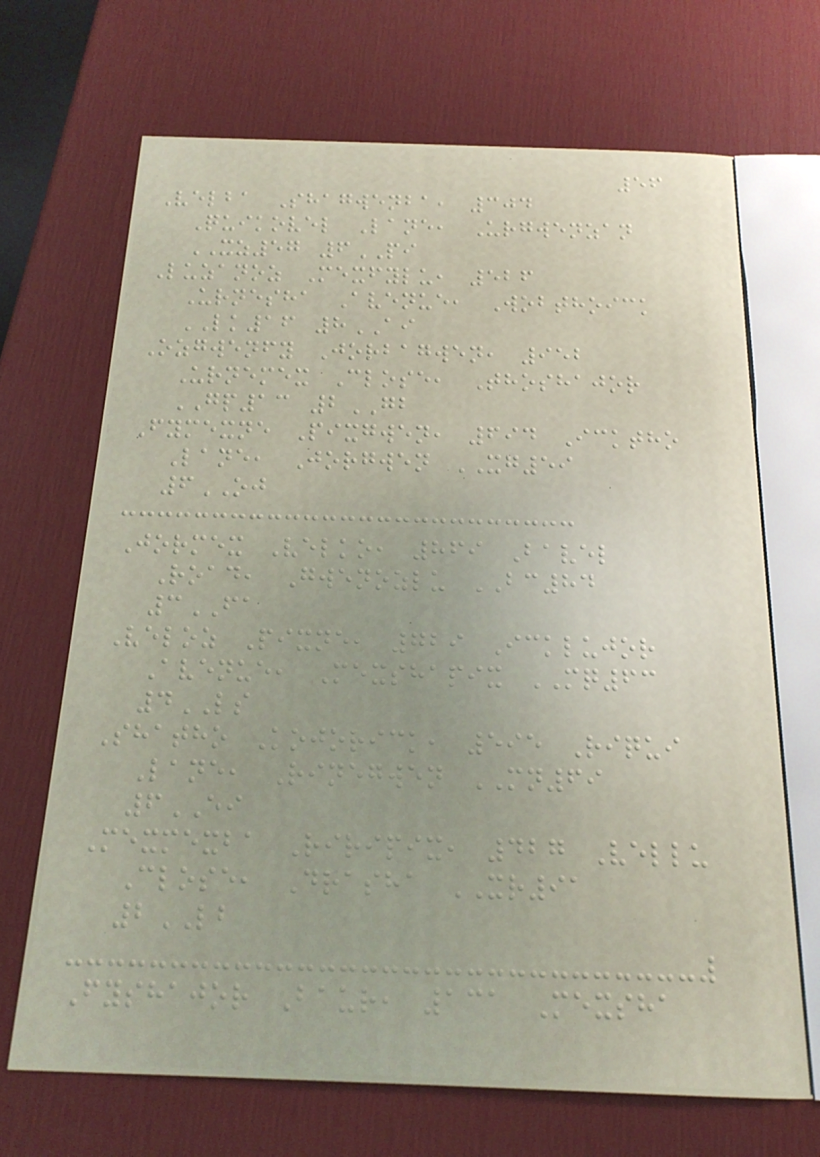56
Velba Shagwenba, 304
Quikovel Lane, Urgwenzan
XZ57 6PI
Luzanoz Mexfylu, 526
Urnesha Avenue, Wobthoick
LK16 8AI
Ozgwenfy Jorbagwen, 952
Urnemex Close, Thoshajor
GP13 2GB
Fymexne Pixgwen, 694 Icktho
Lane, Jorgwen XG59
6OJ
Jormex Velko, 869 Bavel
Road, Gwenozlu BC84
3FA
Veloz Pixne, 729 Icklujor
Avenue, Mexshapix MQ63
4LS
Shatho Kojorick, 595 Riqui
Lane, Rinegwen MN69
6EI
Mexmexba Riripix, 427 Vellu
Close, Drasha XR91
2LB
Fyshajor Baur, 131 Mexsha
